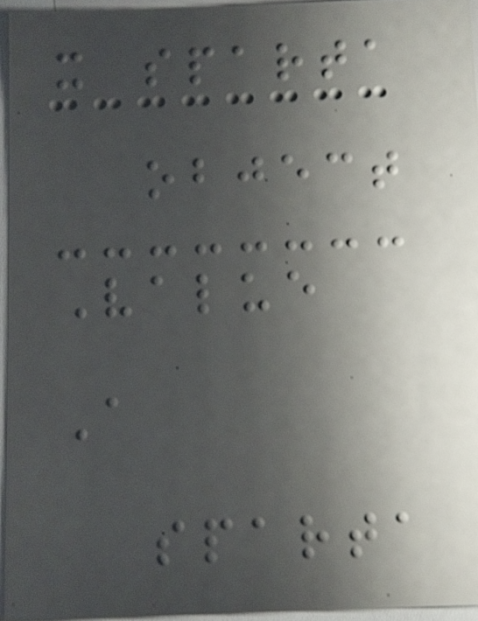x sparta
object
Value
A
sparta
